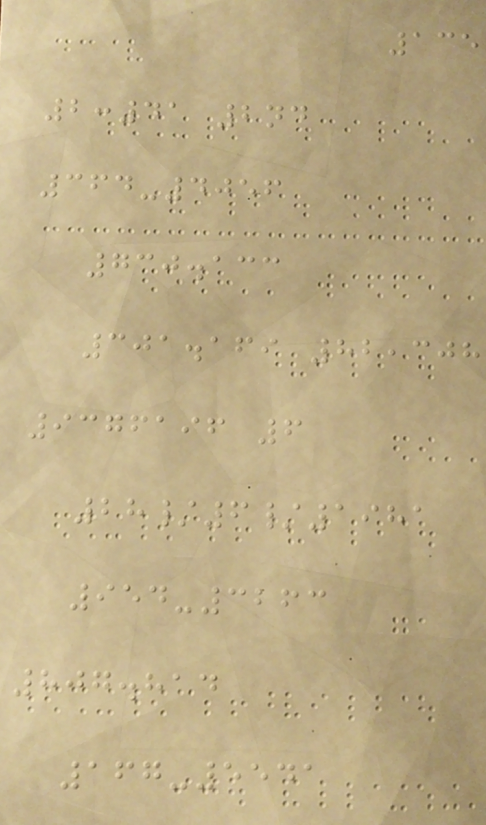135
2:41 2nd
364-4056
730.133
301.169 82,308
9376196 6
28/6/1981
954-3263
807.814
167-5541
